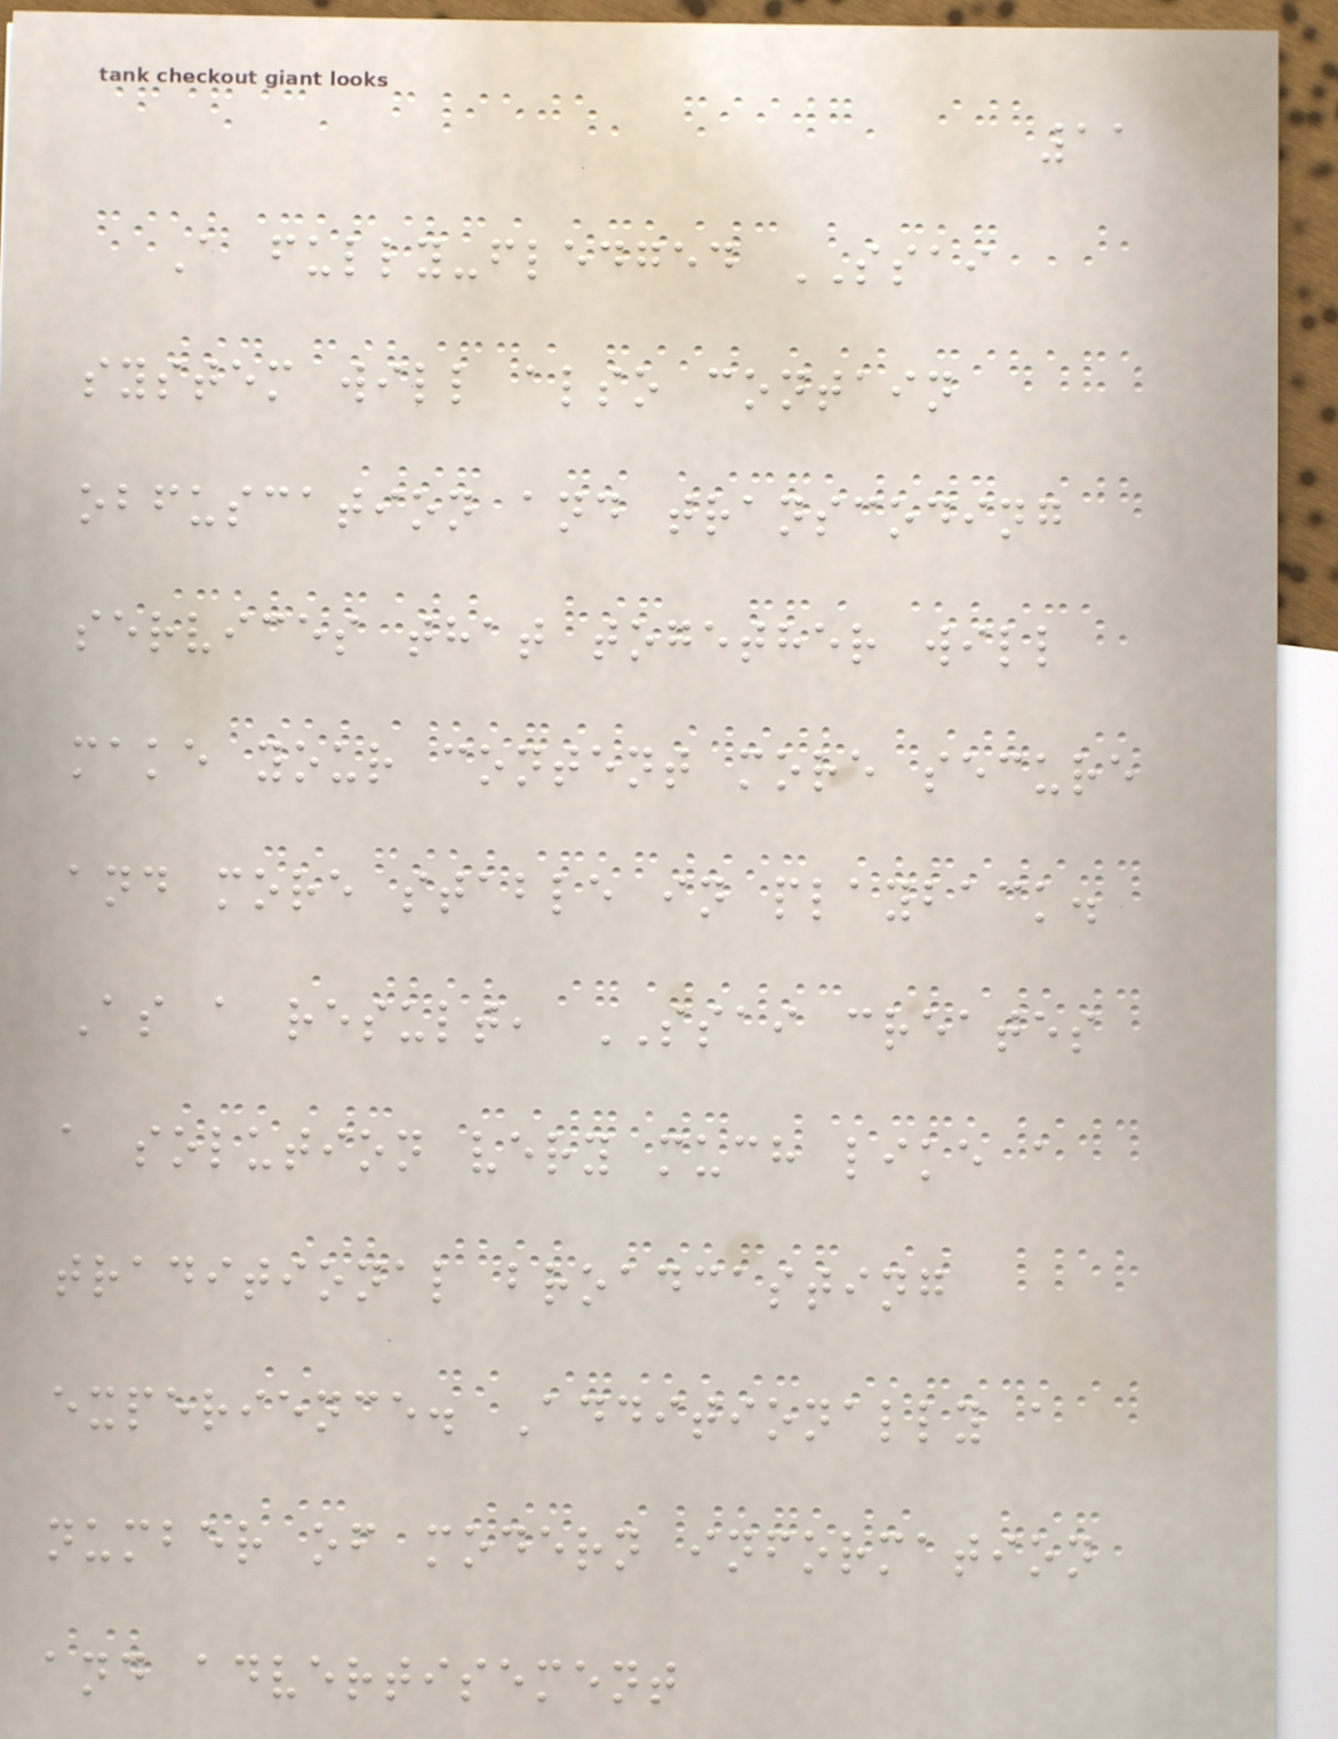11
A fully-fledged SSAI
system will also contain
obfuscation and transcoding
services that together will
make your content more secure
and more stable in playback.
As a result, SSAI creates
a solution very much like a
traditional broadcasting
experience. Additionally a
number of modern information
and advertisement
